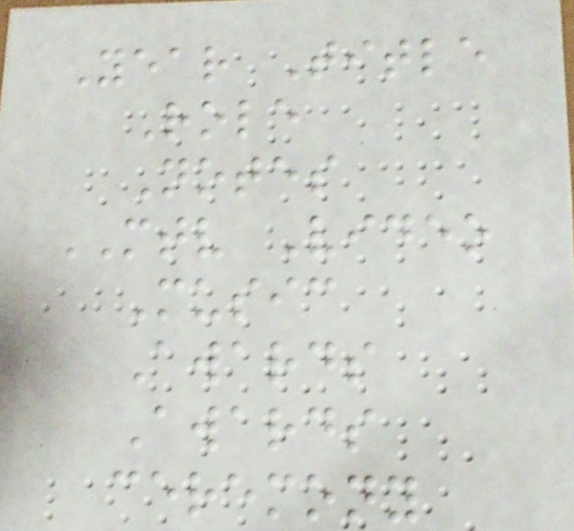Year Title
Role
Notes
MTV Video
Music
Awards
Awards
ceremony
